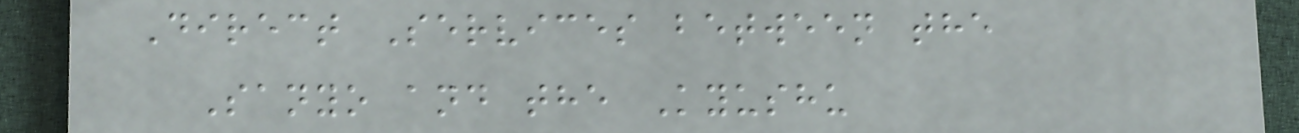Direct Services between the
Sanyo and the Kyushu
